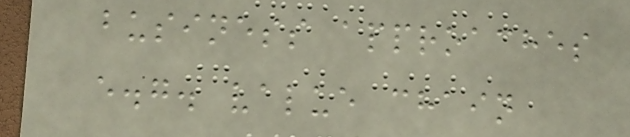business approaches
e.g. value chain
